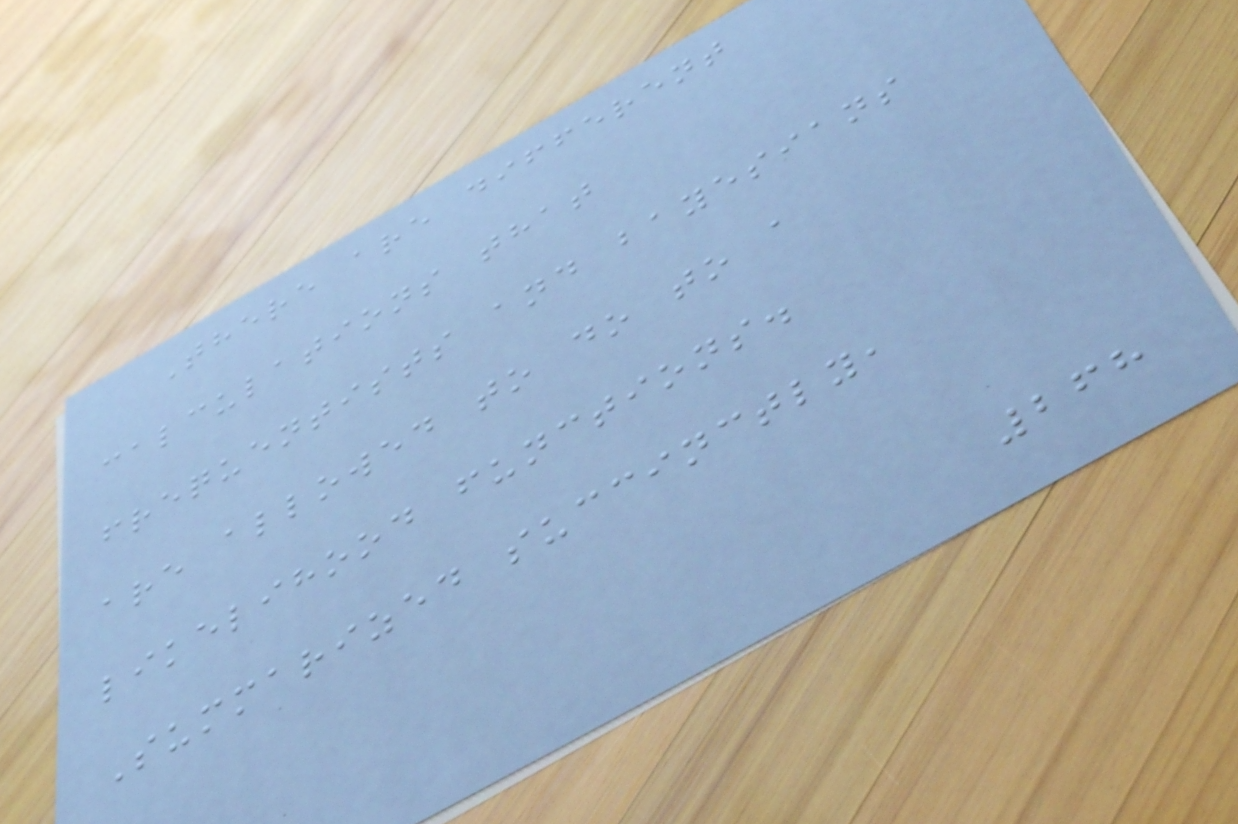There are different
calculations that
frequentists and bayesians
are allowed to do to a
likelihood functions.
Summarized succinctly,
268
